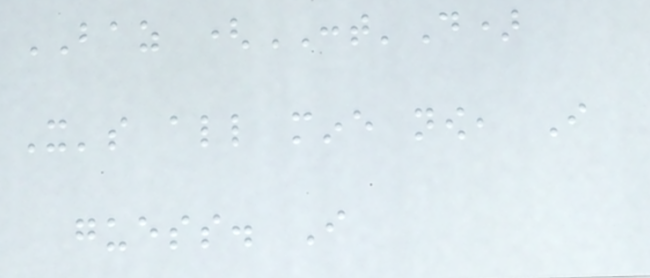BAZ (CONT'D)
It's all mine now, I
guess. I
